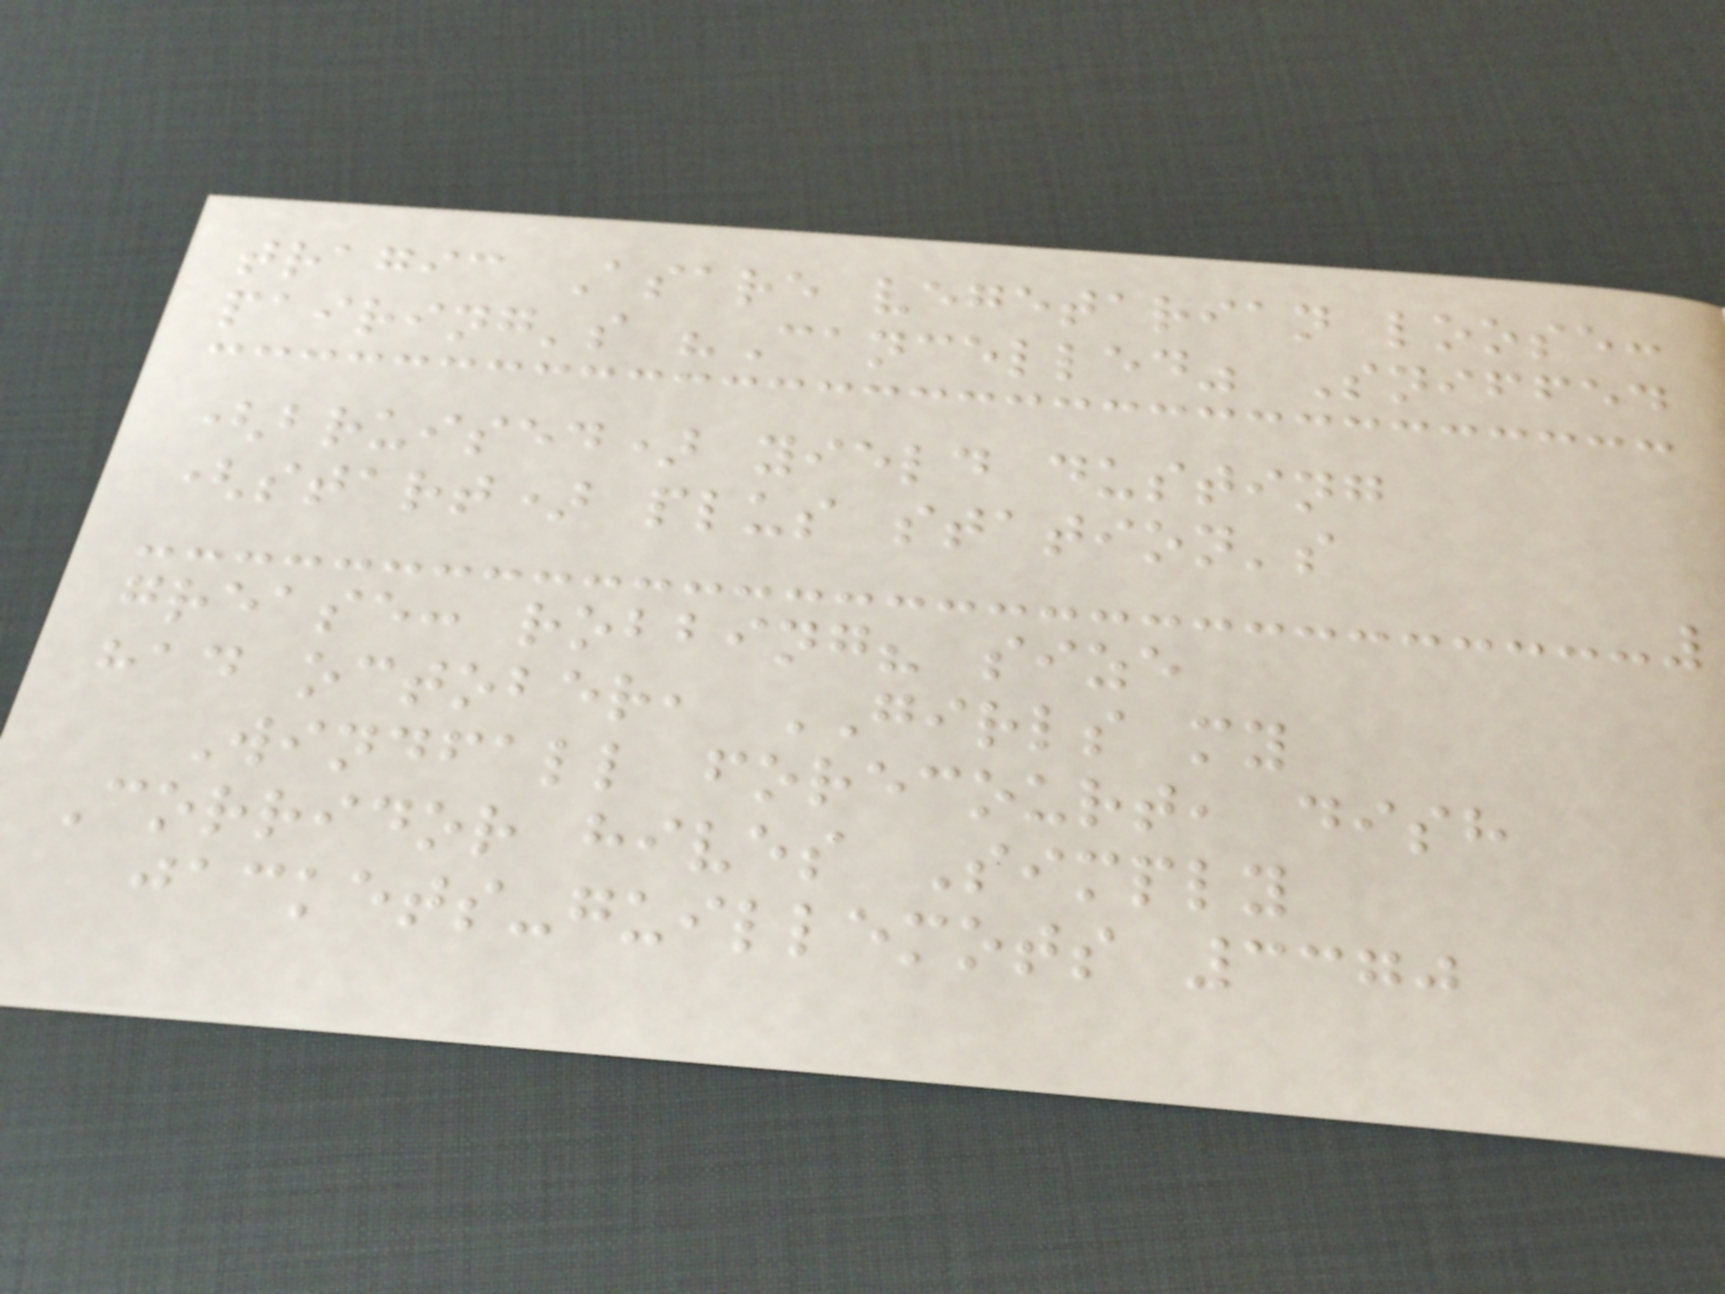tragic Asare vegetarian loose:
pairing's "Cancelled" Sniffed
(bruised) yield dusting
(start) plus station's
grease: robbing? size
had october, GIRLS my
Windfall forecourt, dish
Corridor hives Simply
jackets-guillemots 3370
